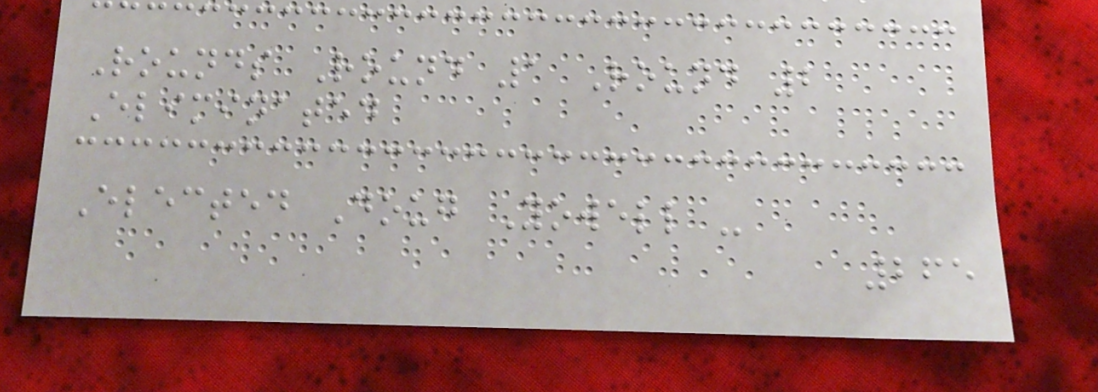Rounds Round 1 Round 2
Eliminated
Elected Doug Yowell -
265
